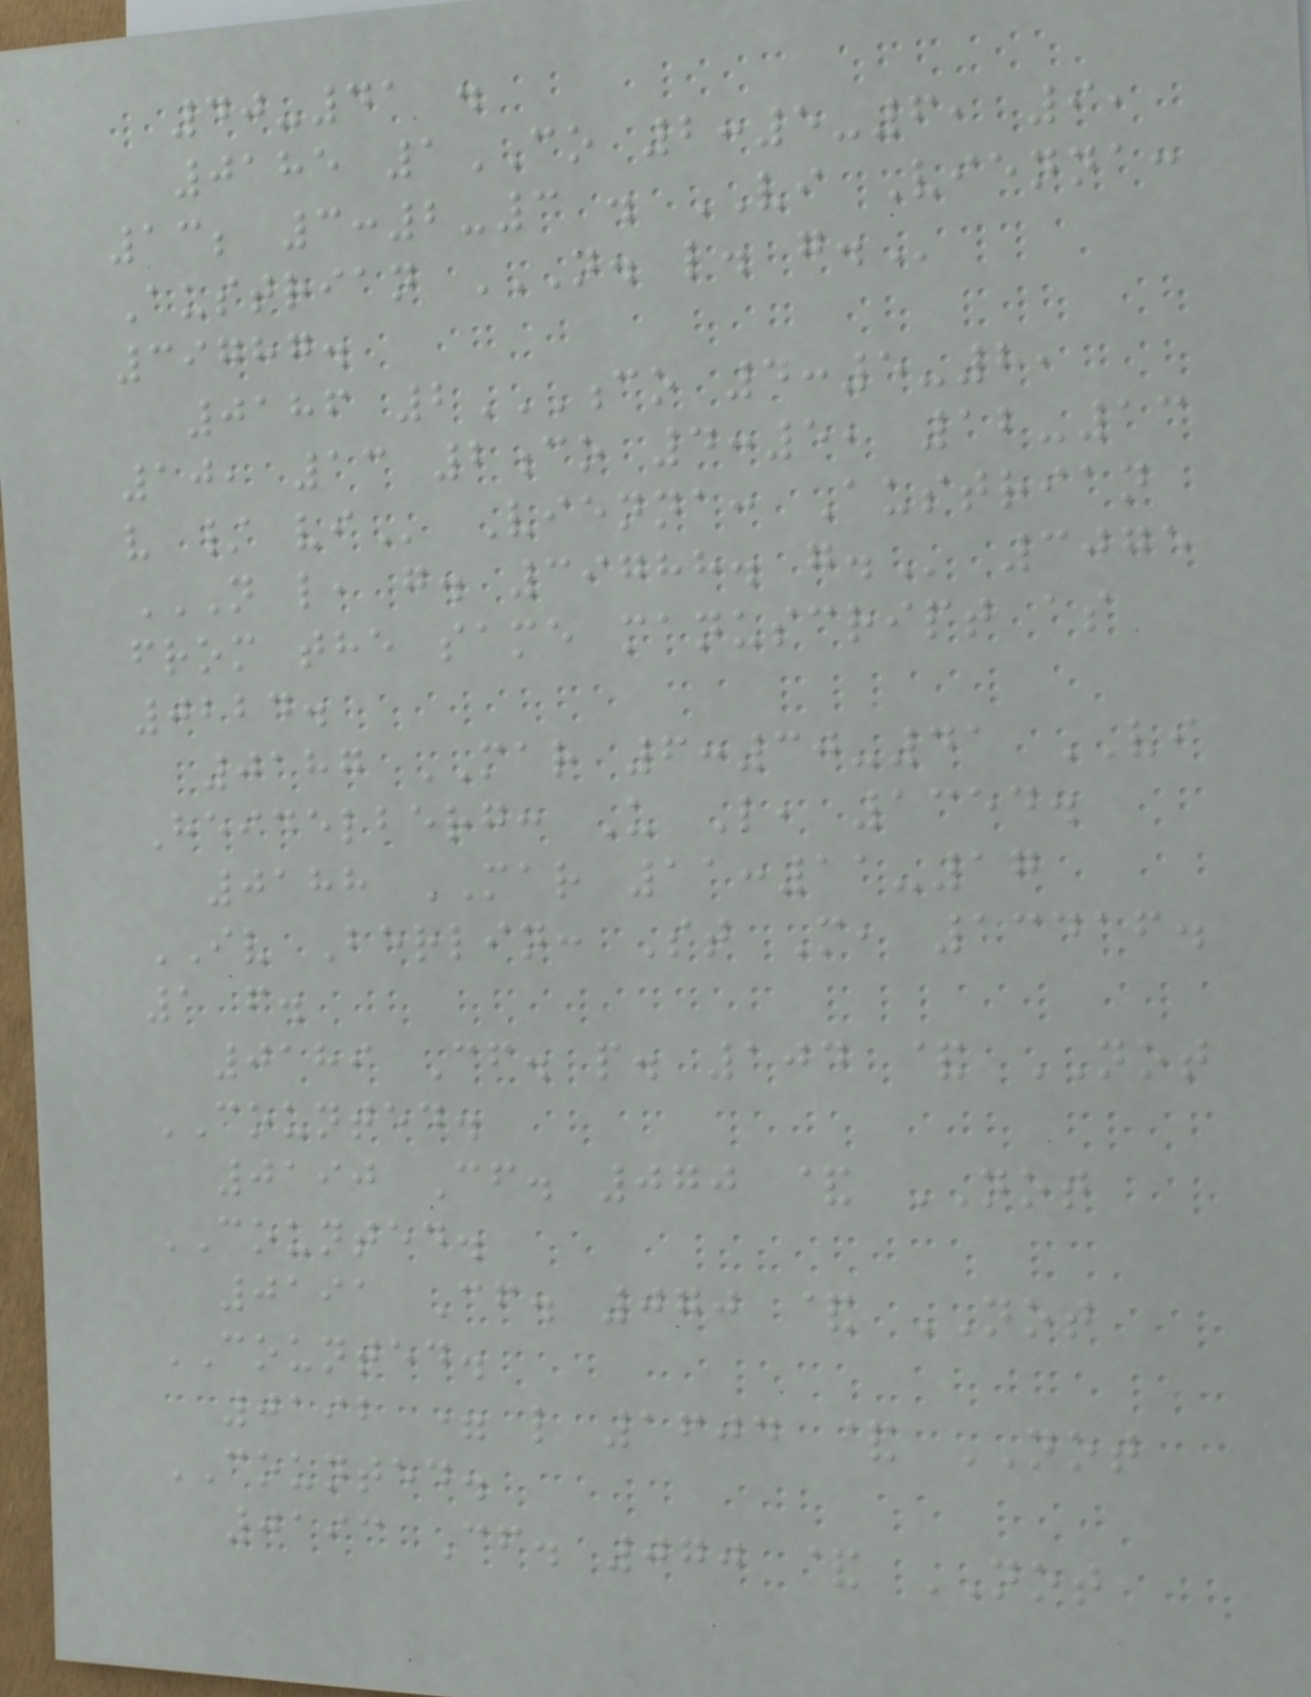40-41 .
0185 1CO 2:5-6, 9,
13; 3:2-3 . VI Vienna:
Austrian N. L. G.
39787.
0186 2CO 4:5-8,
10, 13 2CO 4:5, 12-13
V / VI Vienna: Austrian
N L, G. 39788. G. 3075
from the same manuscript as
0224.
0187 MAR 6:30-41 VI
Heidelberg: U L, 1354.
0188 MAR 11:11-17
IV Berlin: St M, 13416.
1 f.
0189 Cf. p. 104 & NOT
COUNTED.
0190 Cf. 070 & NOT
COUNTED.
0191 Cf. 070 & NOT
COUNTED.
0192 = l 1604 & NOT
COUNTED.
0193 Cf. 070 & NOT
